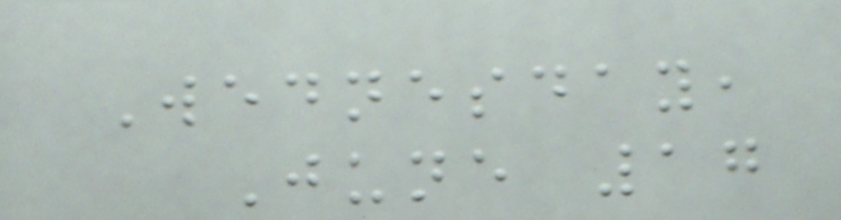Wednesday,
June 17
